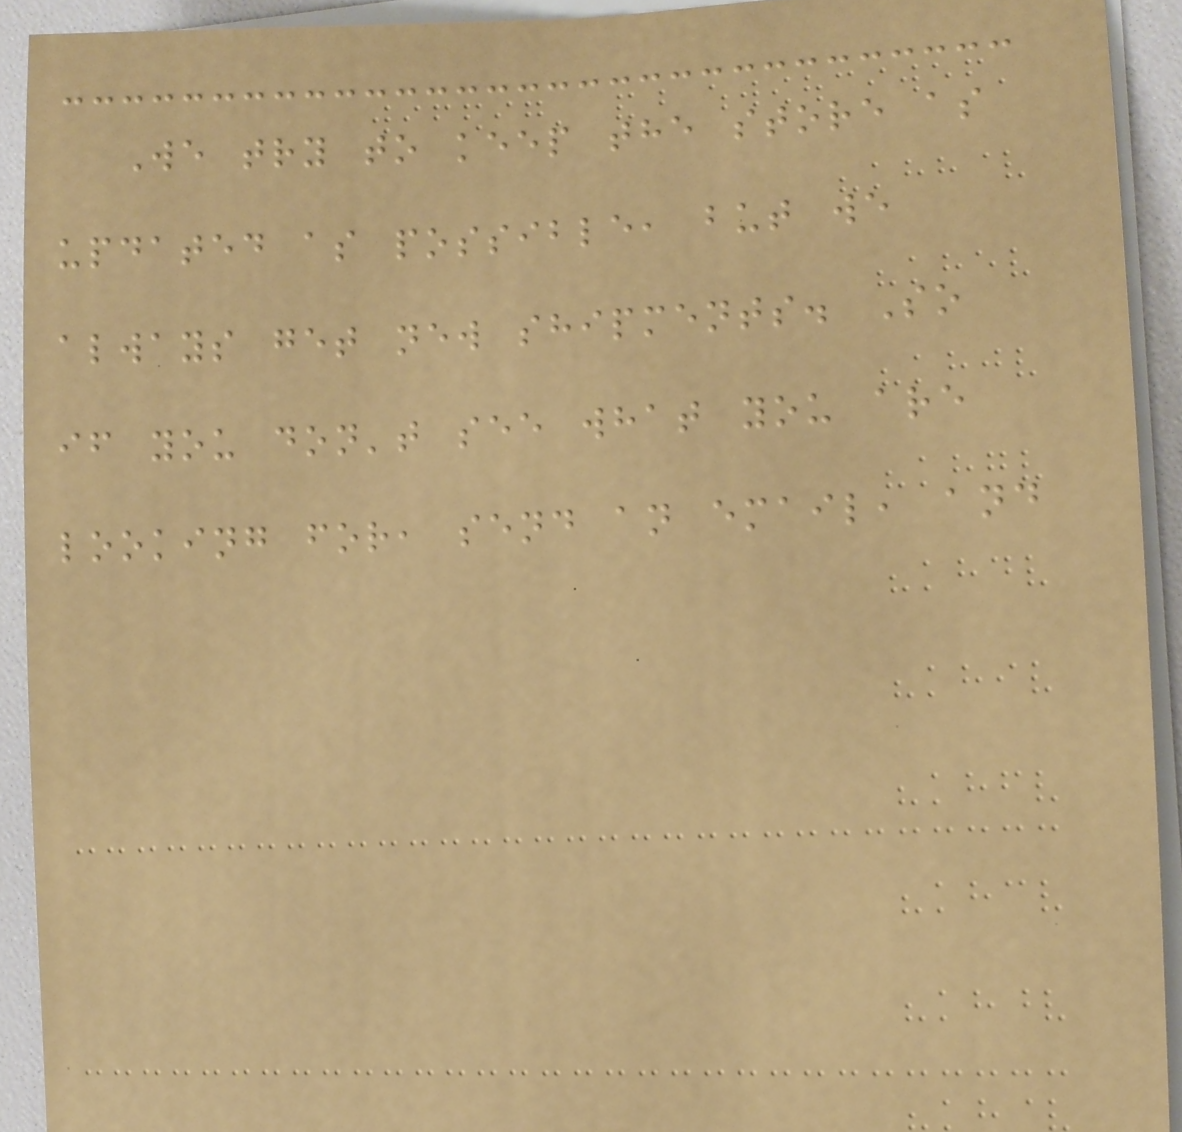We try to keep the store as
updated as possible, but we
always get new shipments. So
if you don't see what you are
looking for, send an email, and
